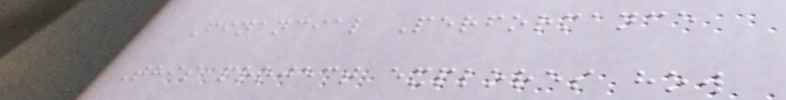Financial Performance
This project explores how
